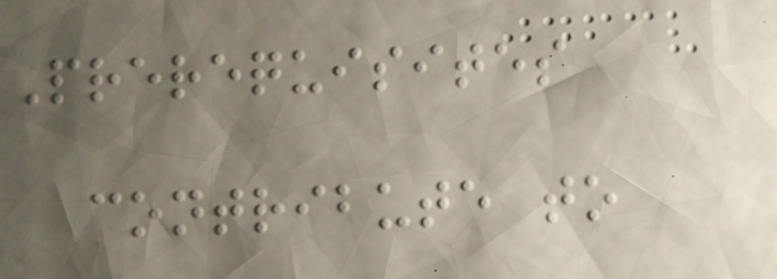Prerequisites
contribute to
